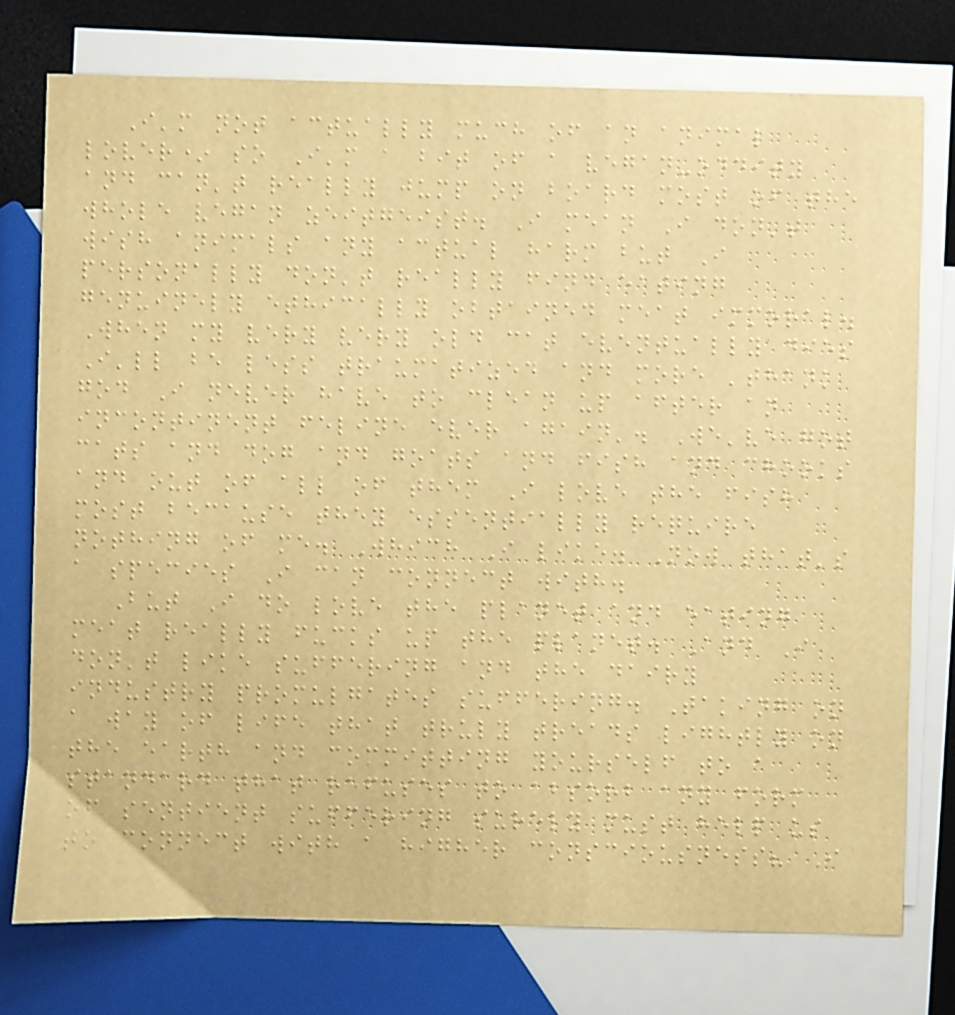I'm not actually much of an animal
lover* so I'm a bit of a vegan-oddity
and can't really jump on board most of the
whole vegan zeitgeist. I mean I don't
wish animals any actual harm but I
personally don't really find eating
genuinely ethically obtained meat immoral.
When my very very old cat eventually dies
I'll be less traumatized and more 'thank
god I never have to clean up after an
incontinent feline ever again'. We've got
cats and dog and goats and fish and chooks
and out of all of them I love the fish
most because they essentially require
nothing of me. Which I like. Now that's
a species I can connect with.
But I do love the planet and eating
meat really fucks up the planet. And I
don't like suffering and the dairy
industry promulgates suffering. Taking on
a way of life that truly treads lightly on
the earth and committing yourself to a
standard that refuses to absorb any form
of sentient suffering surely must help us
to connect with a higher consciousness? I
